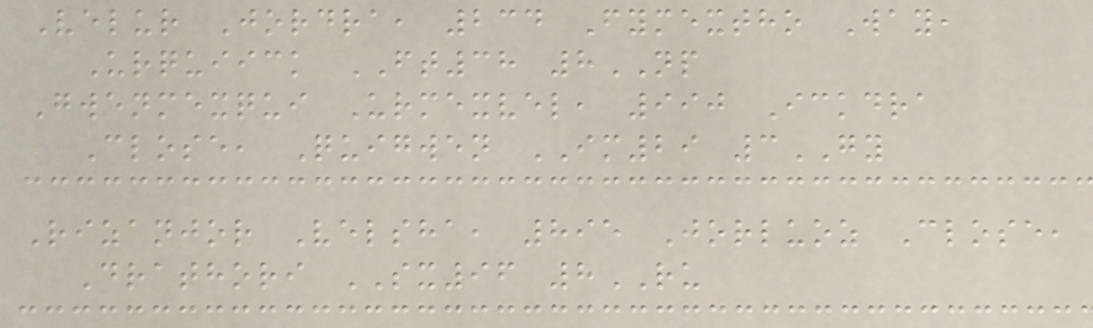Velur Jordra, 234 Fymextho Way,
Urquiick FT38 8NP
Gwenmexqui Urmexvel, 990 Ickdra
Close, Quigwen IM29 3GY
Rizanjor Velsha, 895 Jorluoz Close,
Drathori SX96 8RU
